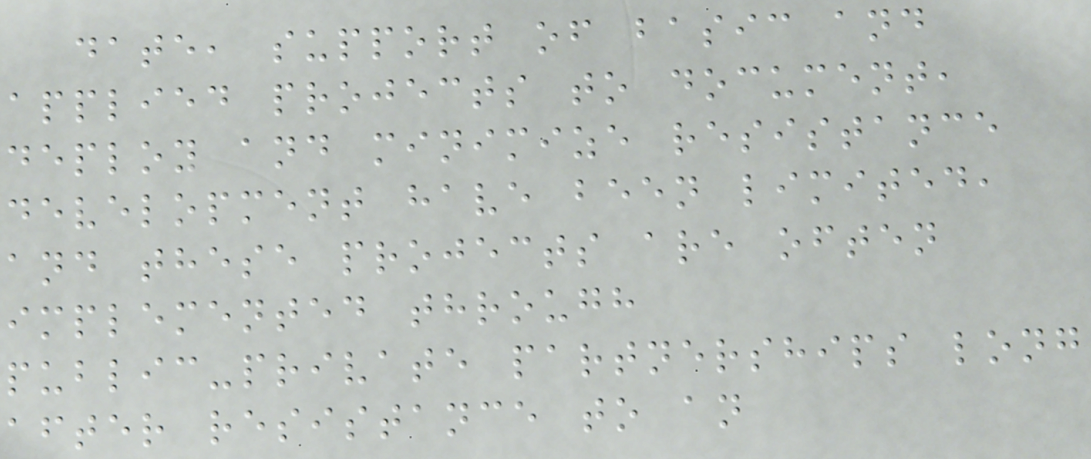date, support of basic and
applied projects to document,
deploy and minimize resistance
development have been limited,
and these projects are often
implemented through
public-private partnerships long
after resistance to an
